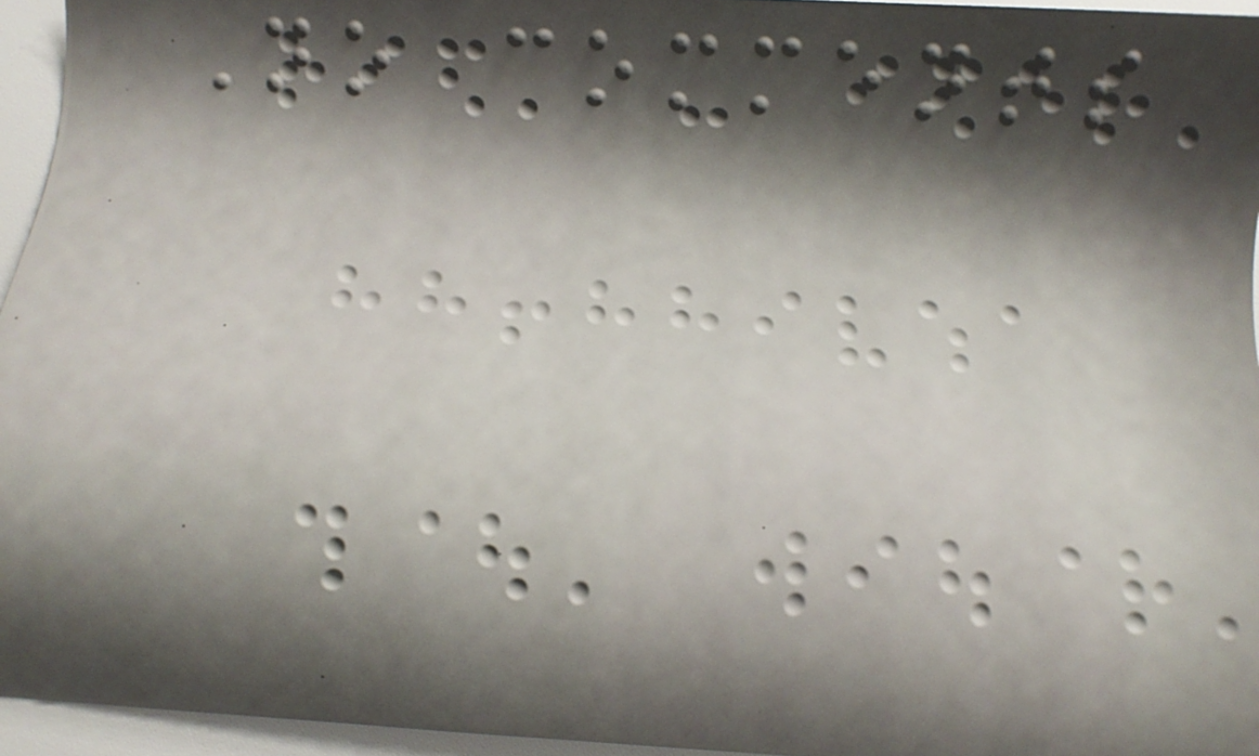No comments
